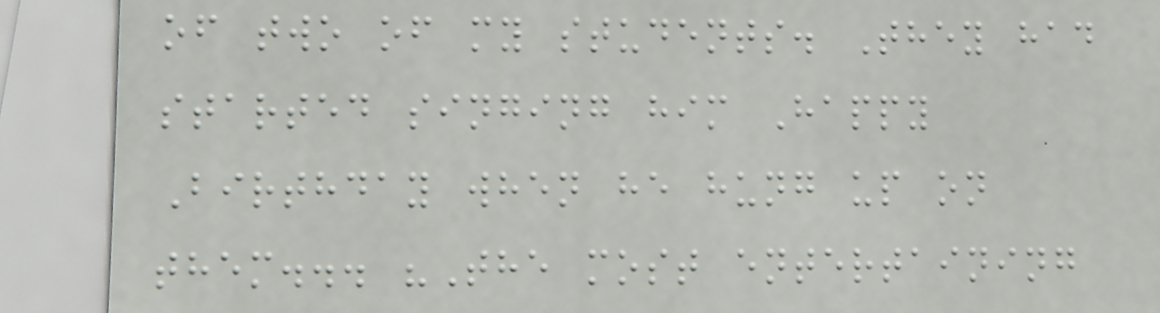of two of my students. They had
started singing him Happy
Birthday when he hung up on
them... "The most entertaining
